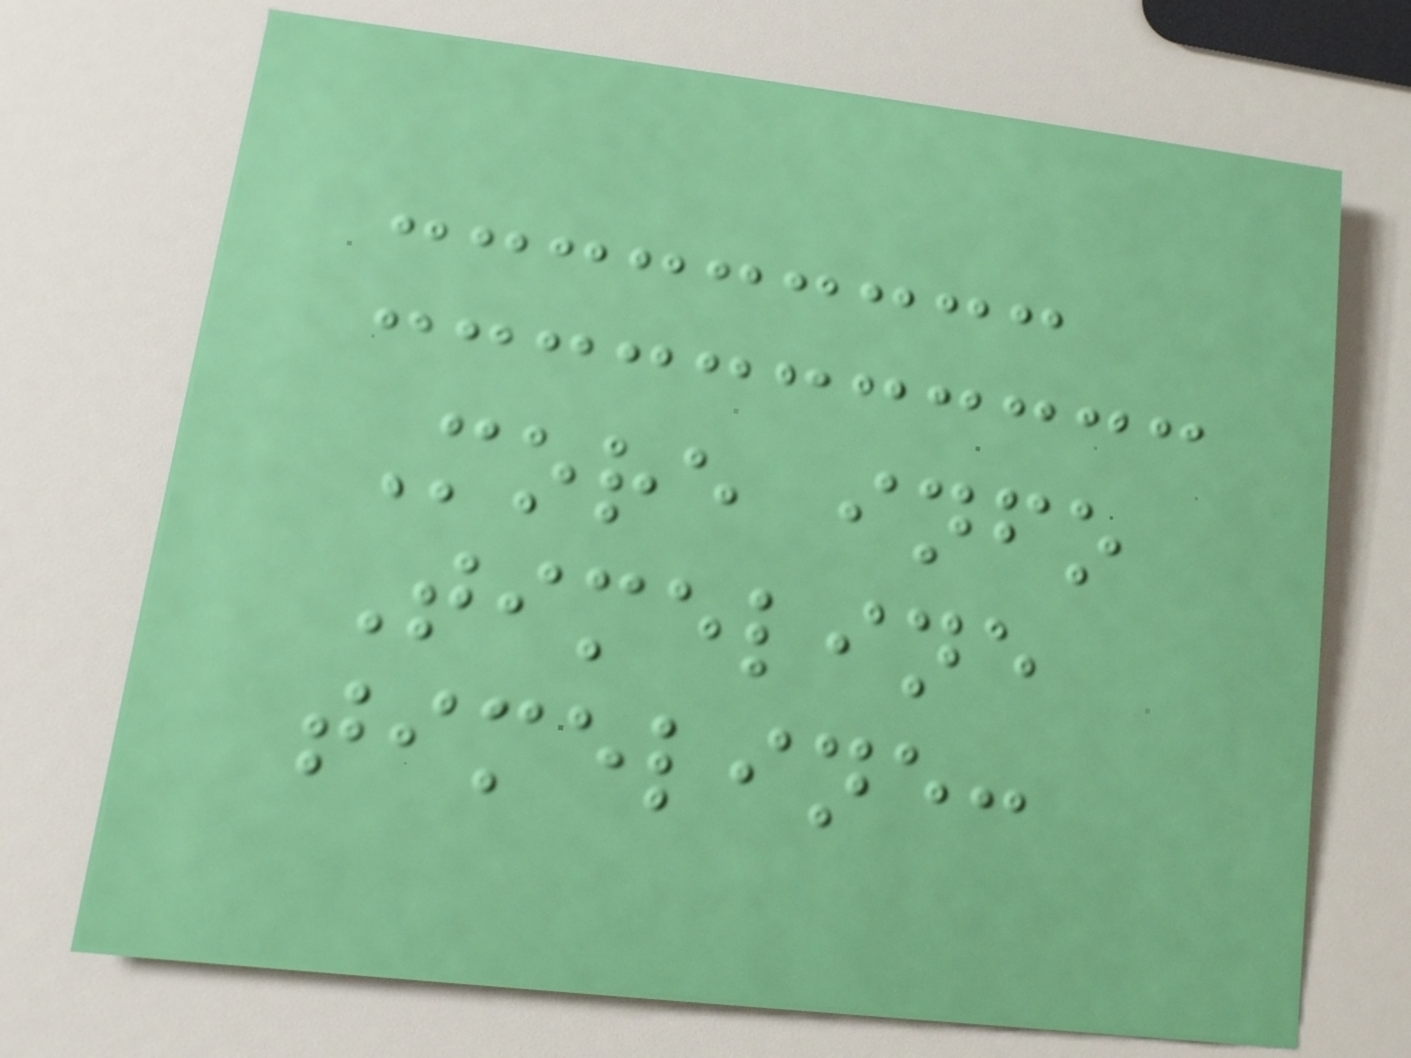More info
Timeline
timeline:
